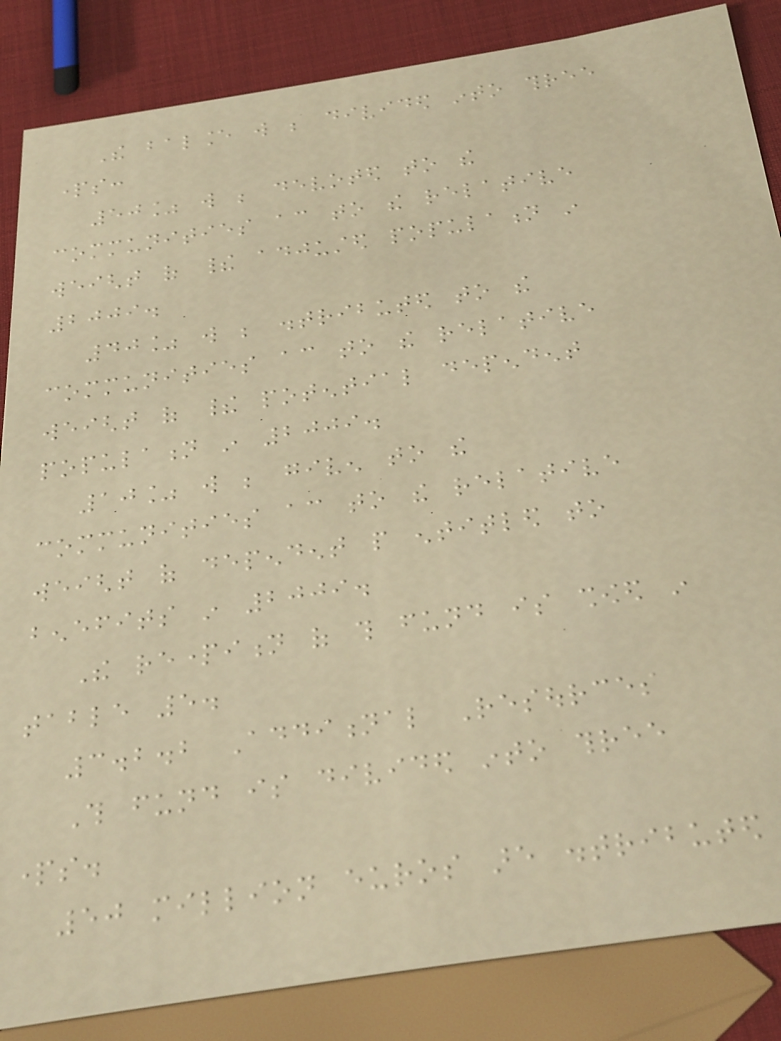The balance will be divided into three
parts:
50% will be devoted to the
communities according to the relative
weight of their adjusted population in
2009.
40% will be distributed to the
communities according to the relative
weight of their potential dependent
population in 2009.
10% will be given to the
communities according to the relative
weight of dependent people entitled to
benefits in 2009.
The repartition of this fund is showed in
table 5.
3.2.2 Additional Resources
This fund is divided into three
parts.
50 million euros are distributed
